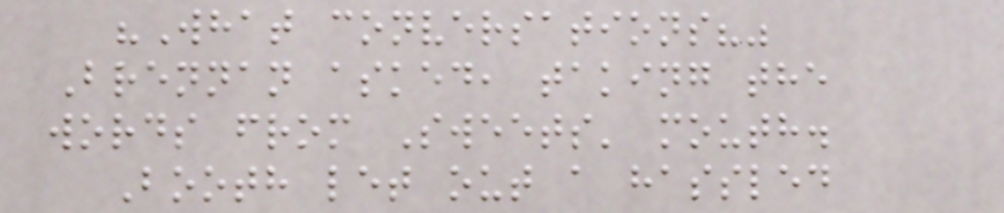"What conversations?"
Brennan asked, taking the
words from Sweets' mouth.
Booth let out a hassled
